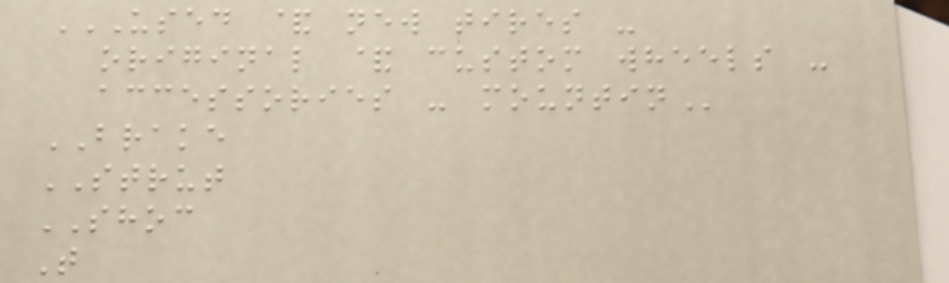USED & NEW TIRES -
ORIGINAL & CUSTOM WHEELS -
ACCESSORIES - MOUNTIN
BRAKE
STRUT
SHOC
T
